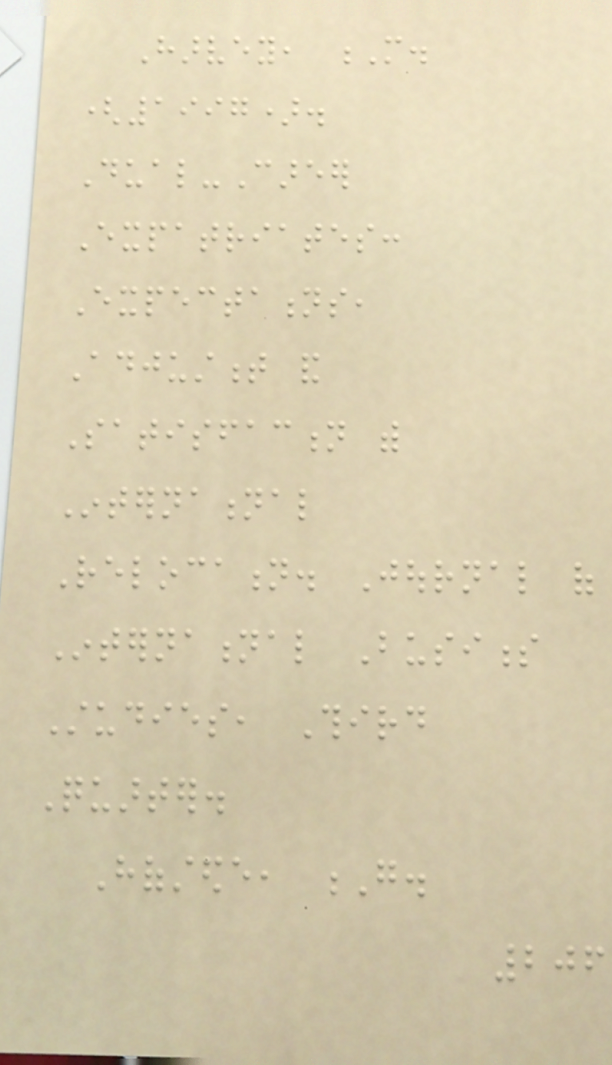Harvey, M.
(1997).
Dual-Career
Expatriates:
Expectations,
Adjustment and
Satisfaction with
International
Relocation. Journal of
International Business
Studies, Third
Quarter.
Hofstede, G.
206
